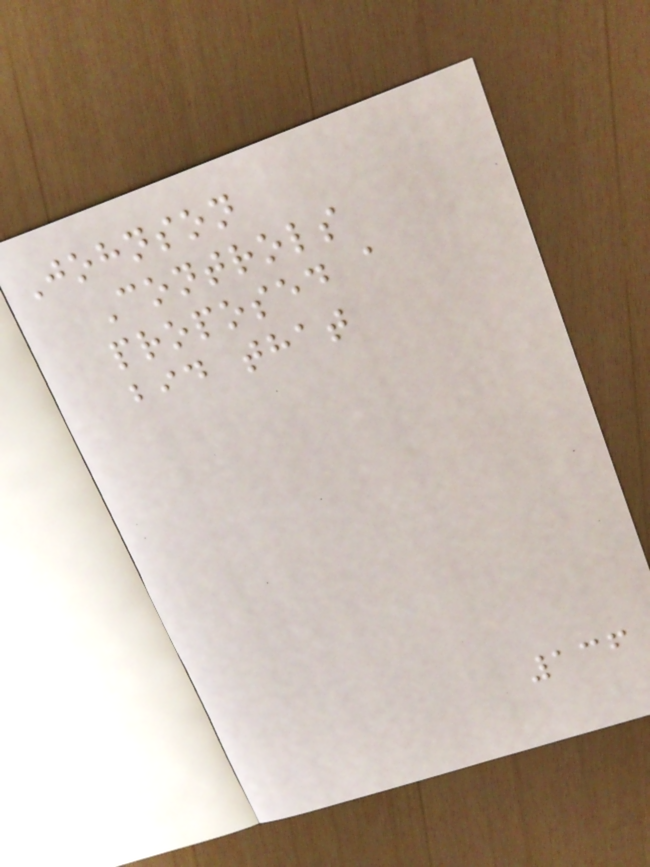Johnson
Controls
proposed a
bid that
136
